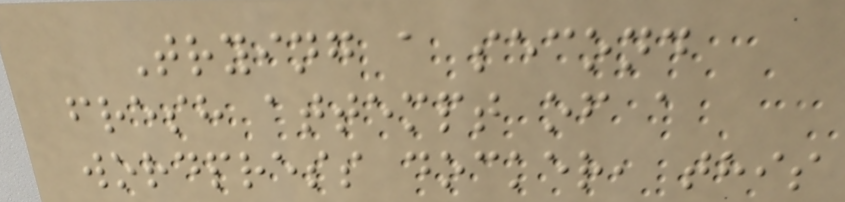Trying a second
fresh attempt of a
wordpress docker, this
